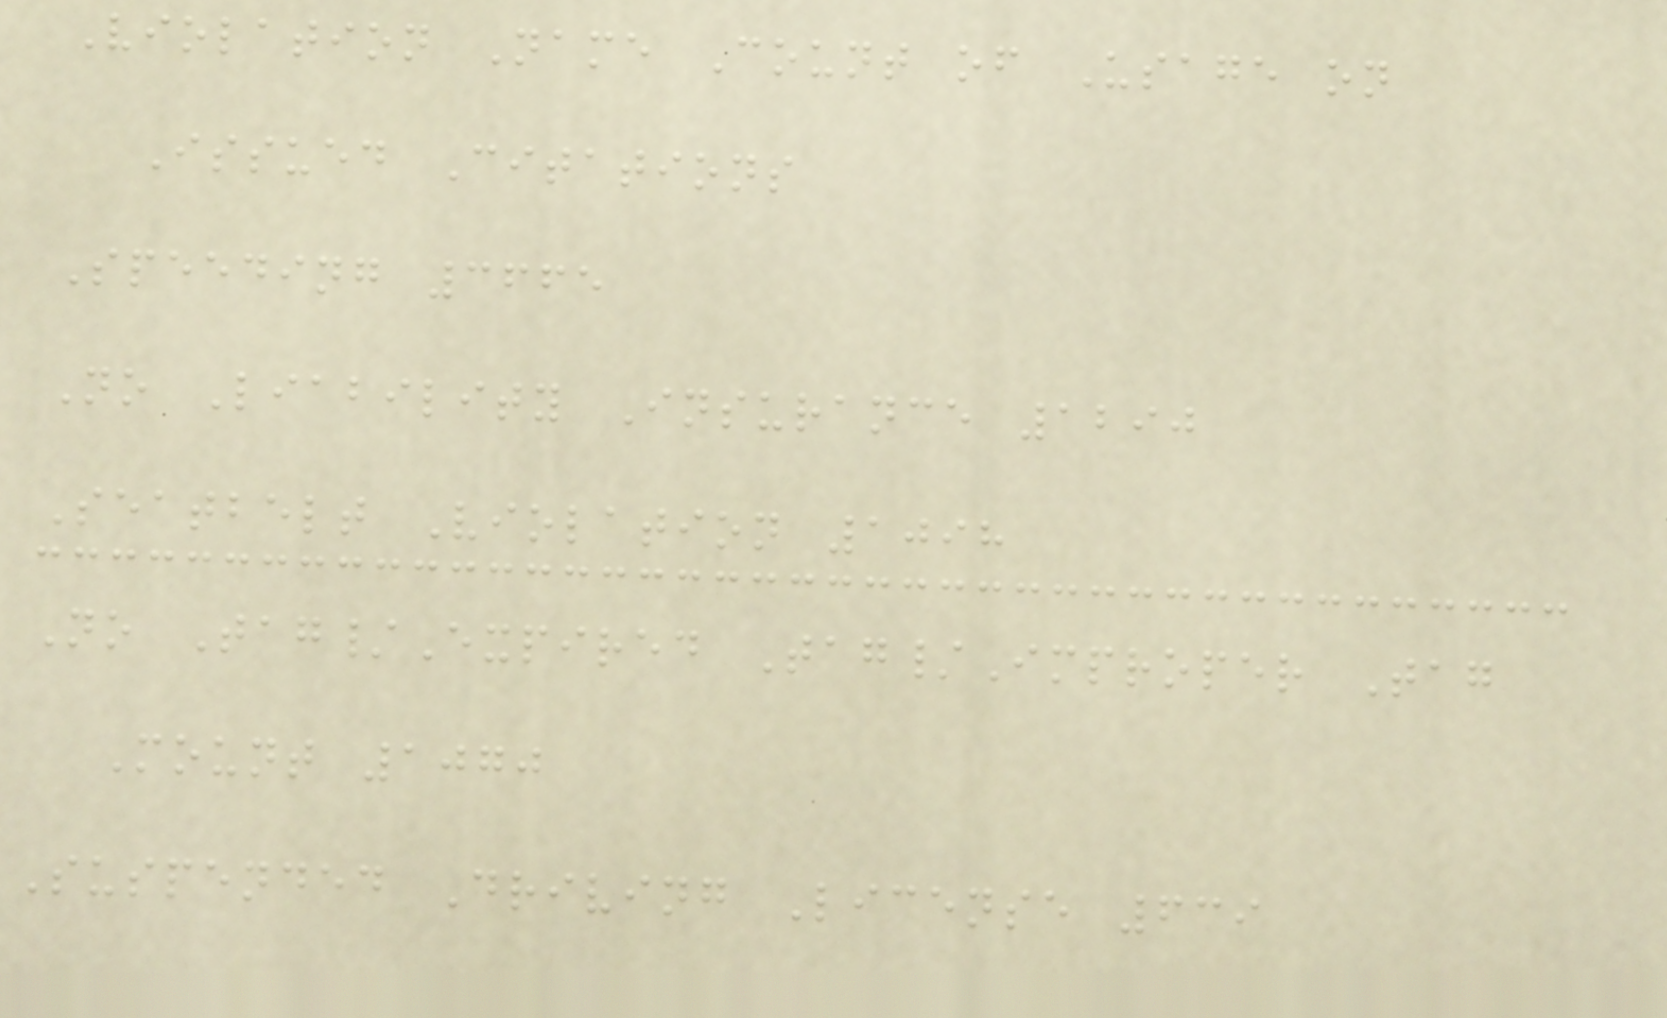Violation Name Count of Usage on
Issued Citations
Speeding 3665
No Liability Insurance 1290
Seatbelt Violation 1098
No Tag/Expired Tag/Improper Tag
Mount 1070
Suspended Driving License 639
